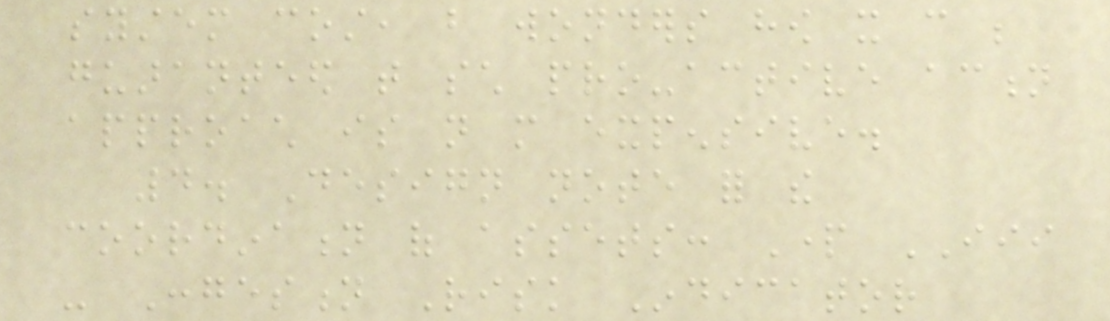system cost, but wonders how it can be
guaranteed that such pro-active action
approach is not more expensive.
4. Design note for the
coordination of assets: Part III
- Congestion Risk Indicator
